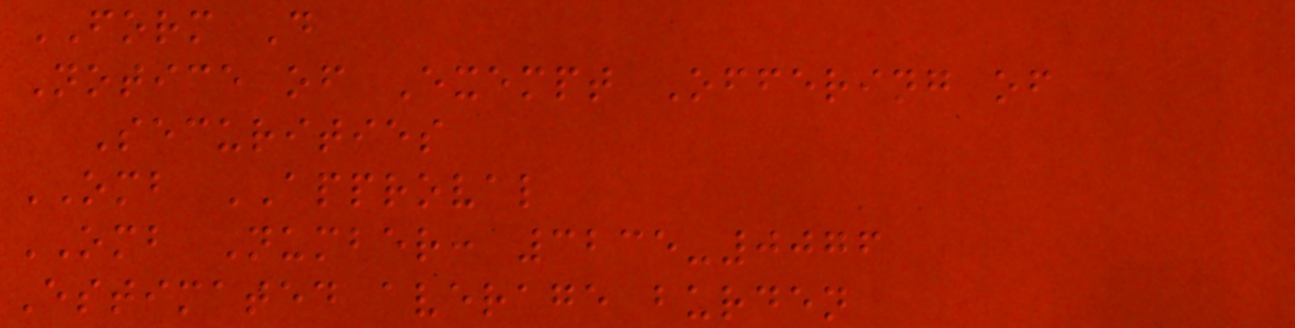FORM D
Notice of Exempt Offering of
Securities
OMB APPROVAL
OMB Number: 3235-0076
Estimated average burden
